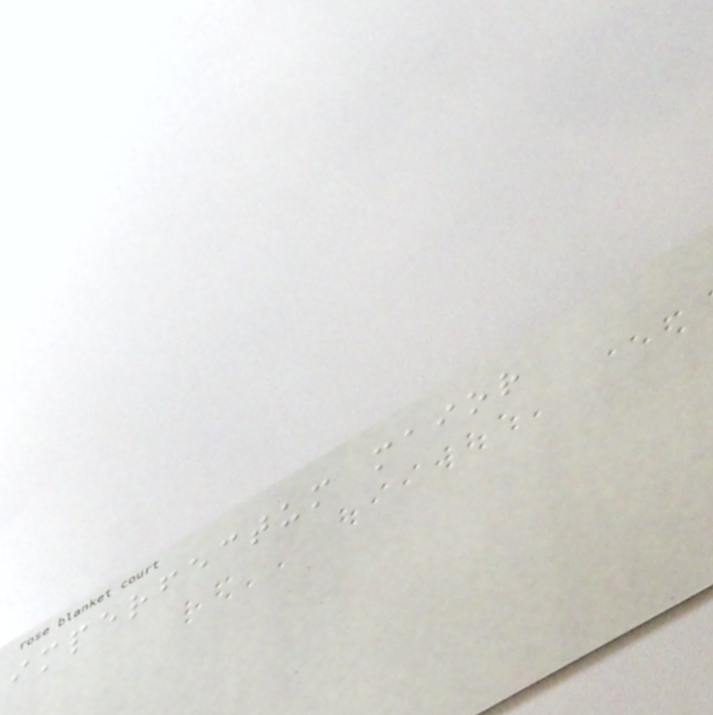imperfectum maior
